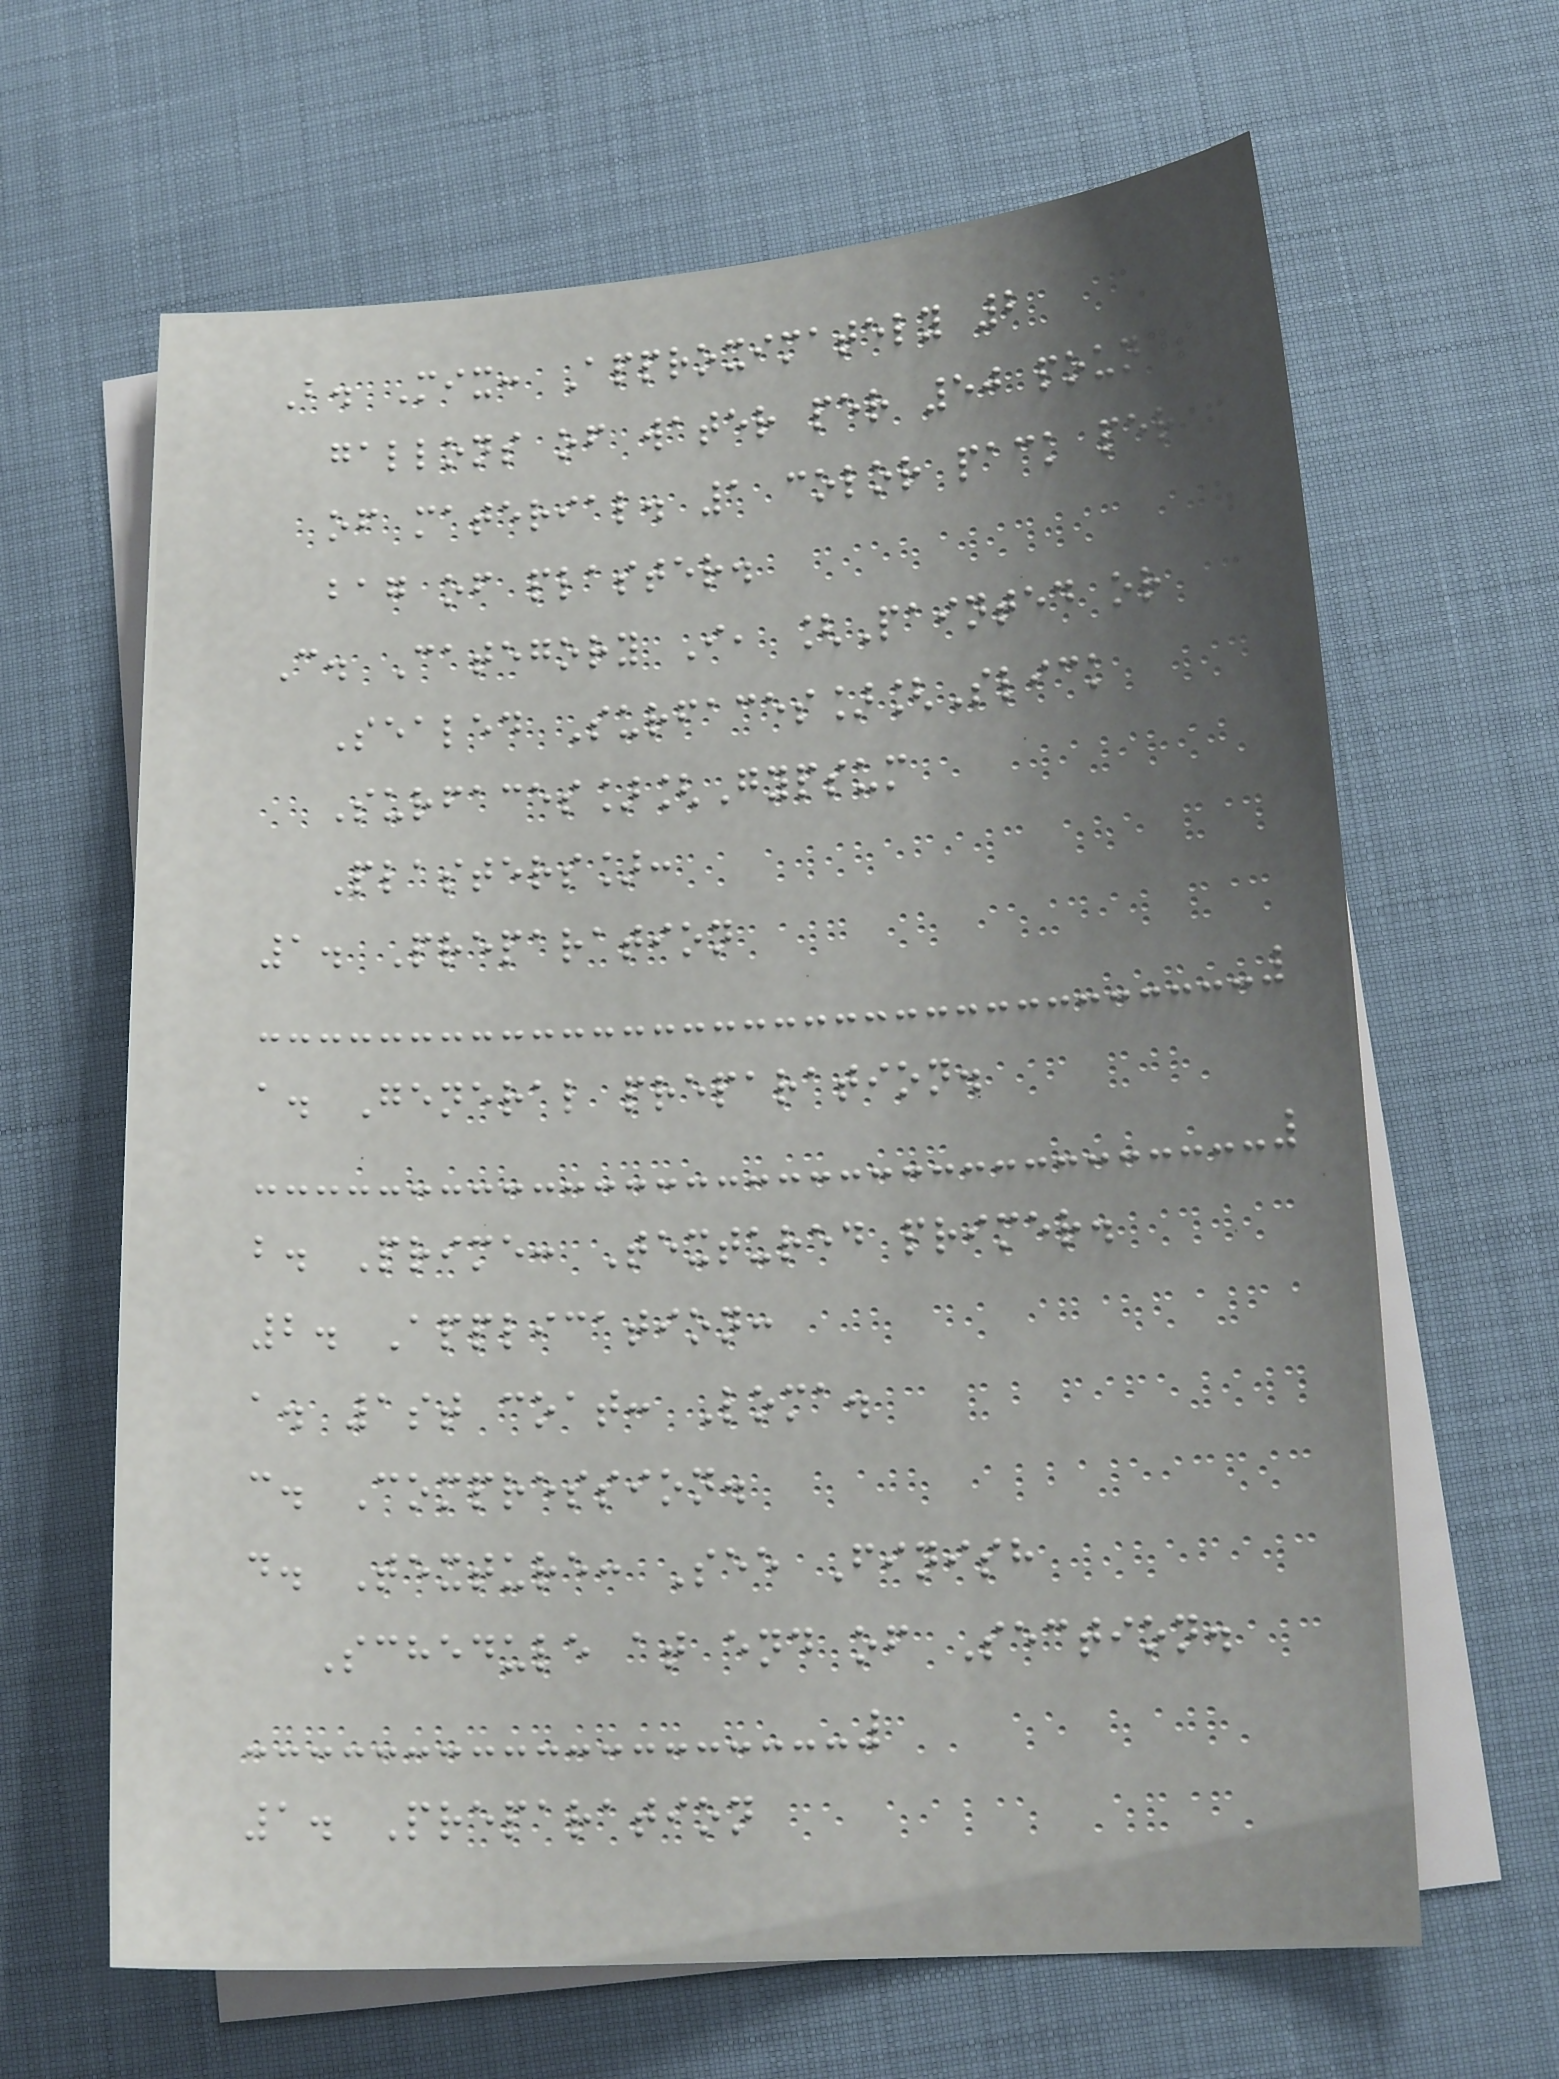B. Mix: Approximately 2
gallons of water per 50 pounds
of material. 1 color pack per
bag of plaster.
C. Category I, [Painted or
Sealed Surfaces][Slick
Surfaces][Gypsum
Plasters]:
1. Preparation
a. General preparation.
b. Prime: Textured primer.
2. Application:
a. 1st coat: Loma.
c. Compression.
d. Texture: See Finish
Schedule at end of Section.
1. Preparation
